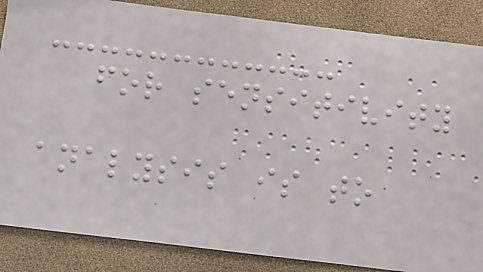for sensitivity
analysis is to
